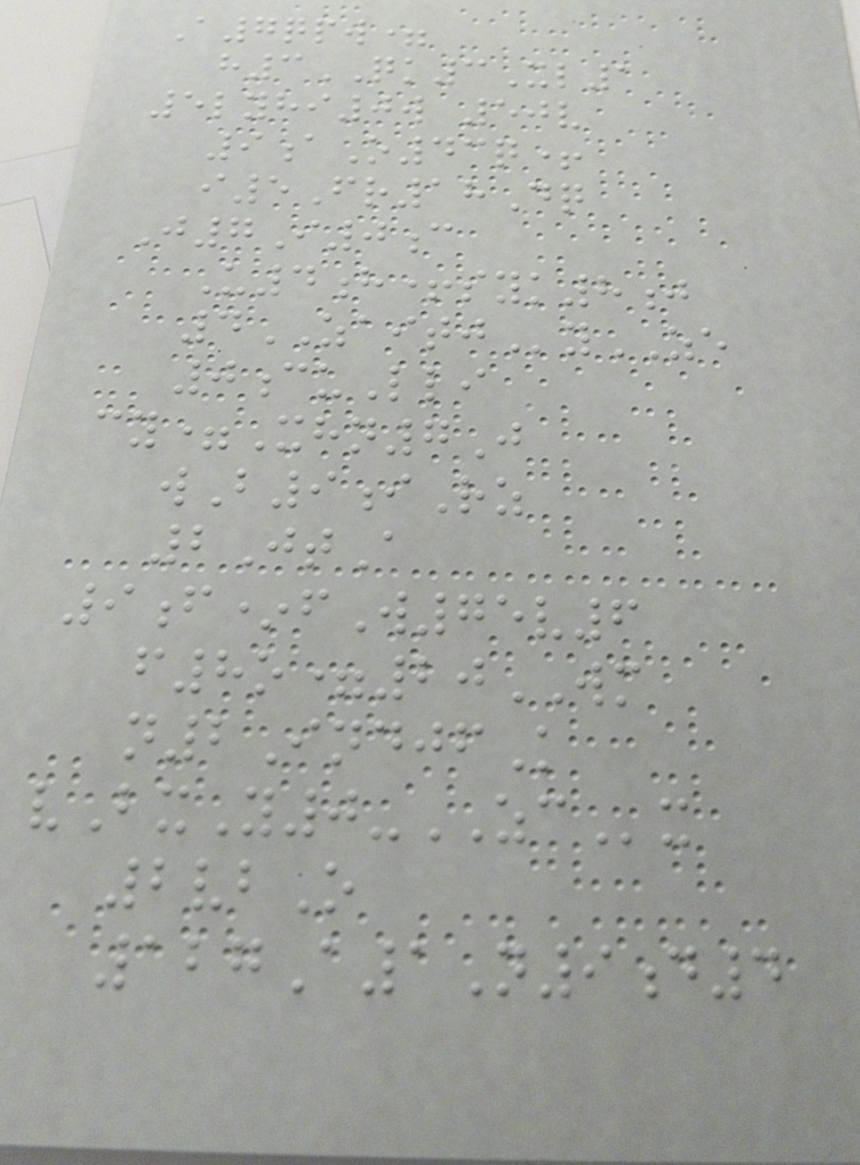A7qpw=
h3QK3Xl1
5lyhi0w 50v
9aO43q+
i5Fr18Dq
J7I0c
U4h+syk8j
4ZAITJyZE
0cuLli
cy=Xhn7J
wB9iRz
2JtA
9f*fW75v6
f8o=20WM
n2IndjfK
vBxY0-ZCx
2vbO
127A1N9d4
